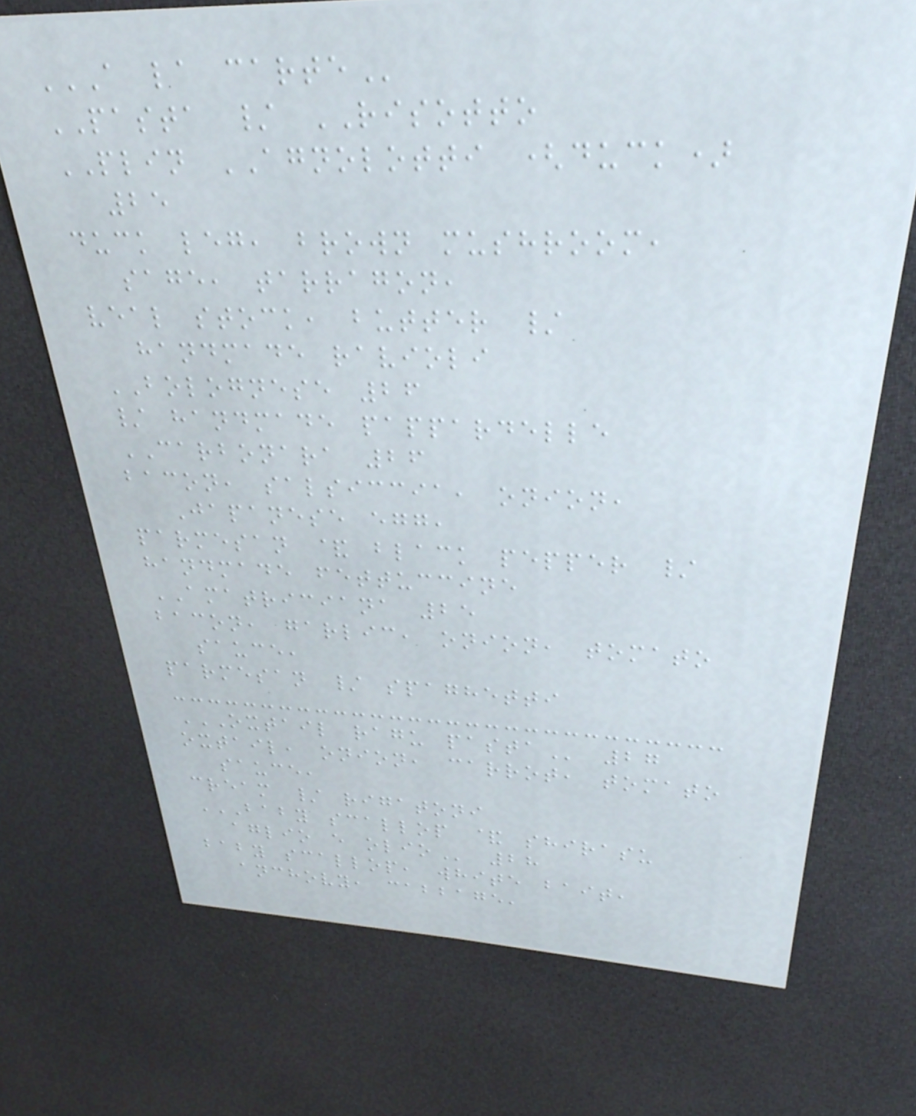A LA CARTE
PASTA / RISOTTO
PLIN AGNOLOTTI (duck)
25
duck leg, brown mushroom,
sage, tarragon,
veal stock, butter /
handmade ravioli
BOLOGNESE 26
/ handmade pappardelle
CARBONARA 26
bacon, salsiccia, onion,
Japanese egg,
parmesan & black pepper /
handmade fettuccine
AMATRICIANA 25
bacon, garlic, onion, tomato
sauce,
parmesan / spaghetti
OXTAIL RAGU PASTA 27
oxtail, onion, carrot, tomato
sauce,
cream / rigatoni
BABY SCALLOP & SHIRASU
AGLIO E OLIO 28
baby scallop, white bait,
anchovy, cabbage,
